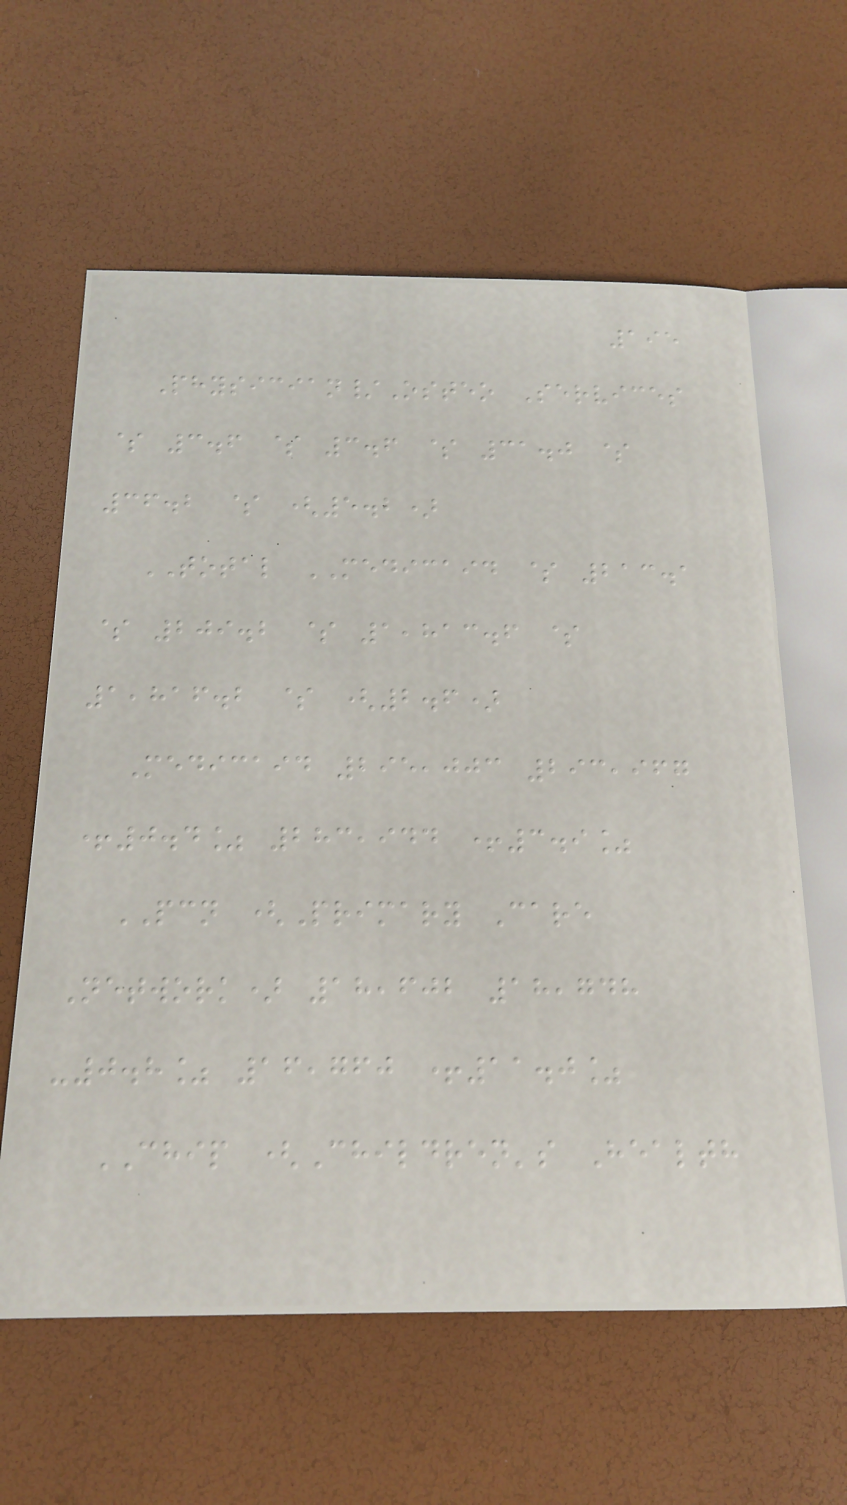195
Physician/Osteo Services
$ 3.6 $ 3.6 $ 31.0 $
36.2 $ (5.2)
TOTAL MEDICAID $ 213.1
$ 209.2 $ 1,813.6 $
1,816.2 $ (2.6)
Medicaid 295,003 293,967
+0.4% 283,944 +3.9%
PCN (Primary Care
Network) 18,602 18,748
-0.8% 16,760 +11.0%
CHIP (Children's Health
